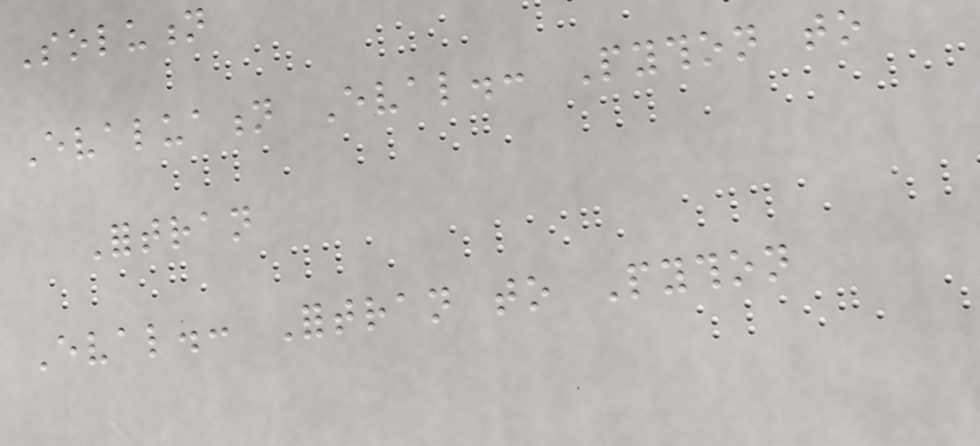Solution
Evaluation Eval.: Python to
Fortran
Eval.: Fortran to Python
